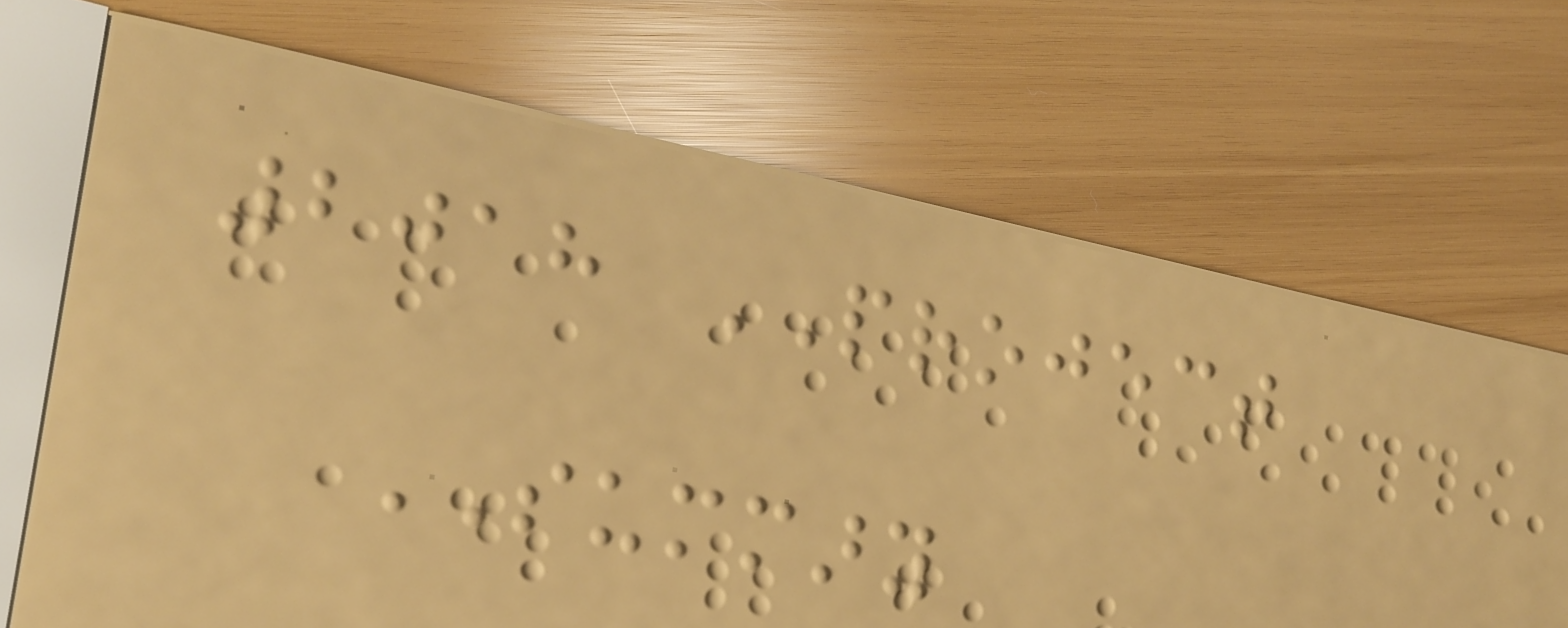2018 PROJECT
SUMMARY
